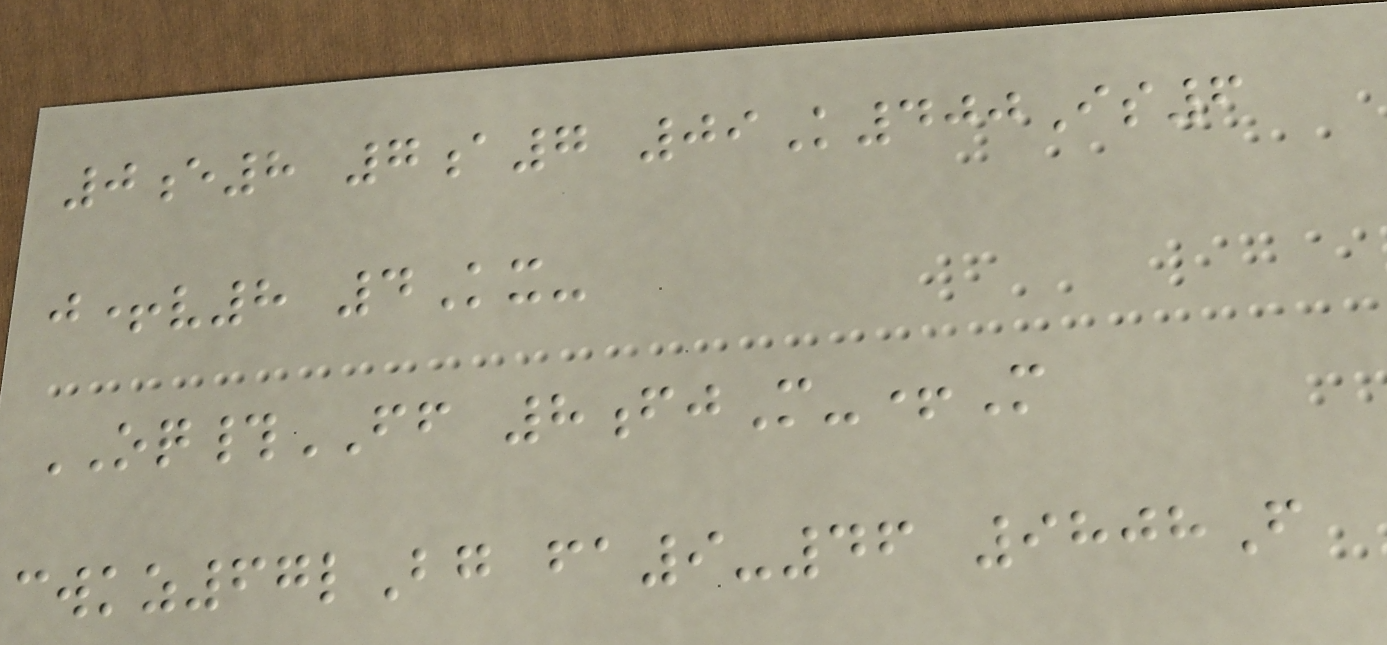0e8 7a7 09K400Is6
j+v8 4Kx-
OQ#FF 8fjM-+M
cwkz67lBg fa9-46 9808F
